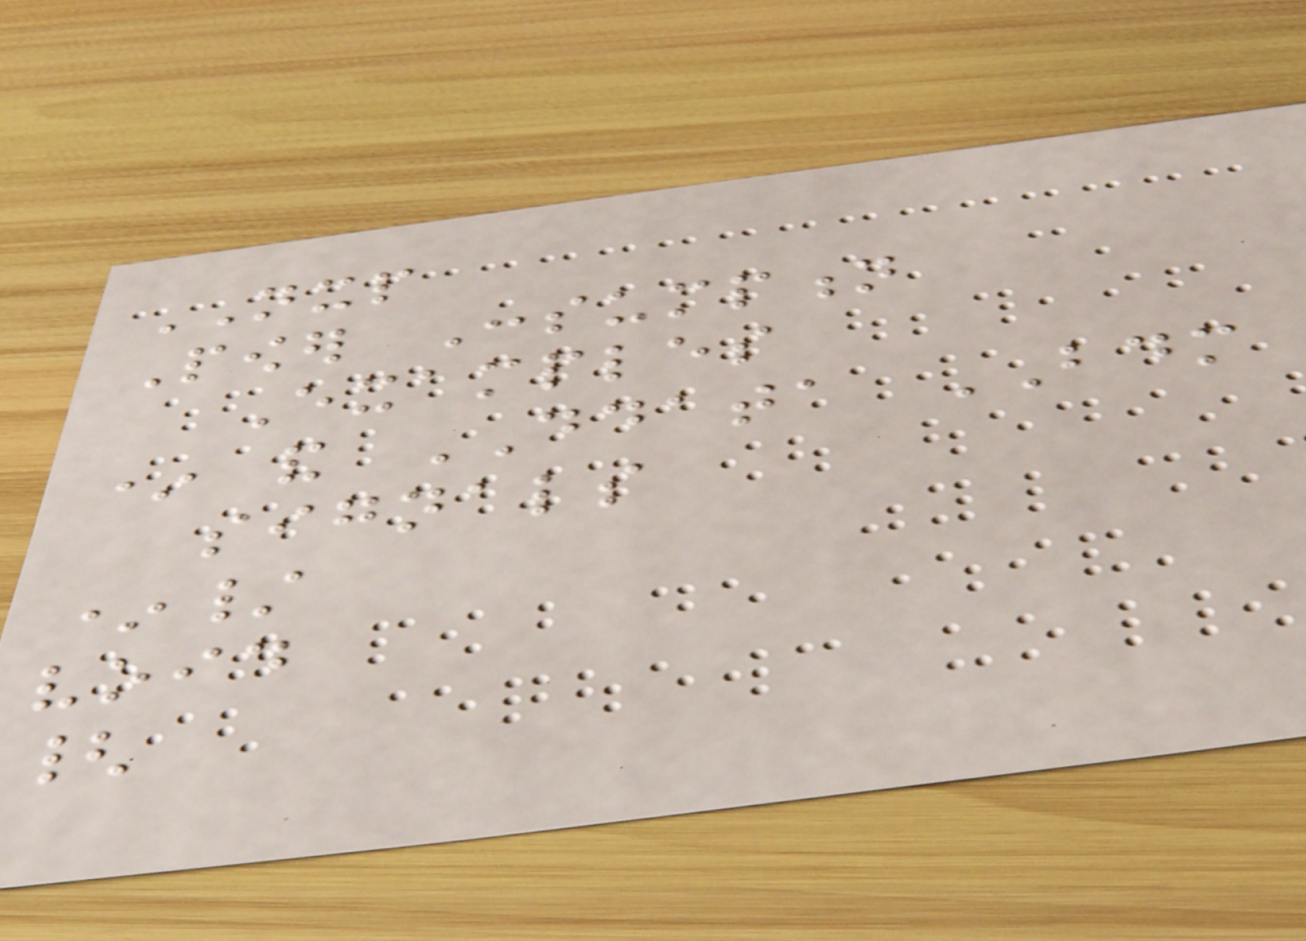NXP
Power Consumption
Examples
* and DDATA BDM
signals
*/
void
{
